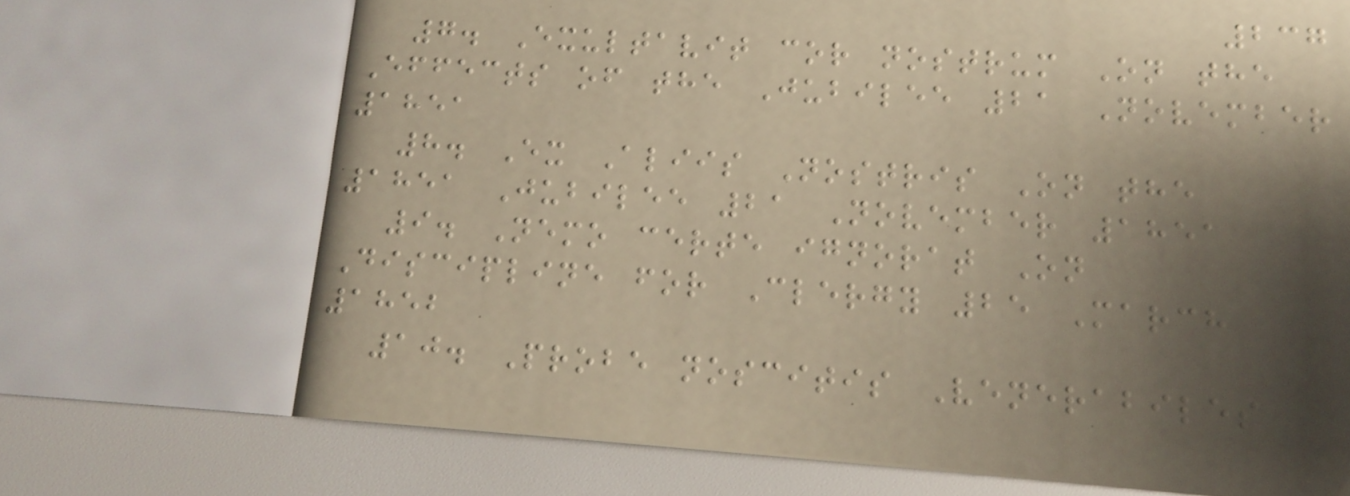237
7. Exultavit cor nostrum On the
Effects of the Jubilee 21 November
1851
8. Ex Aliis Nostris On the
1851 Jubilee 21 November 1851
9. Nemo certe ignorat On
Discipline for Clergy 25 March
1852
10. Probe noscitis Venerabiles
